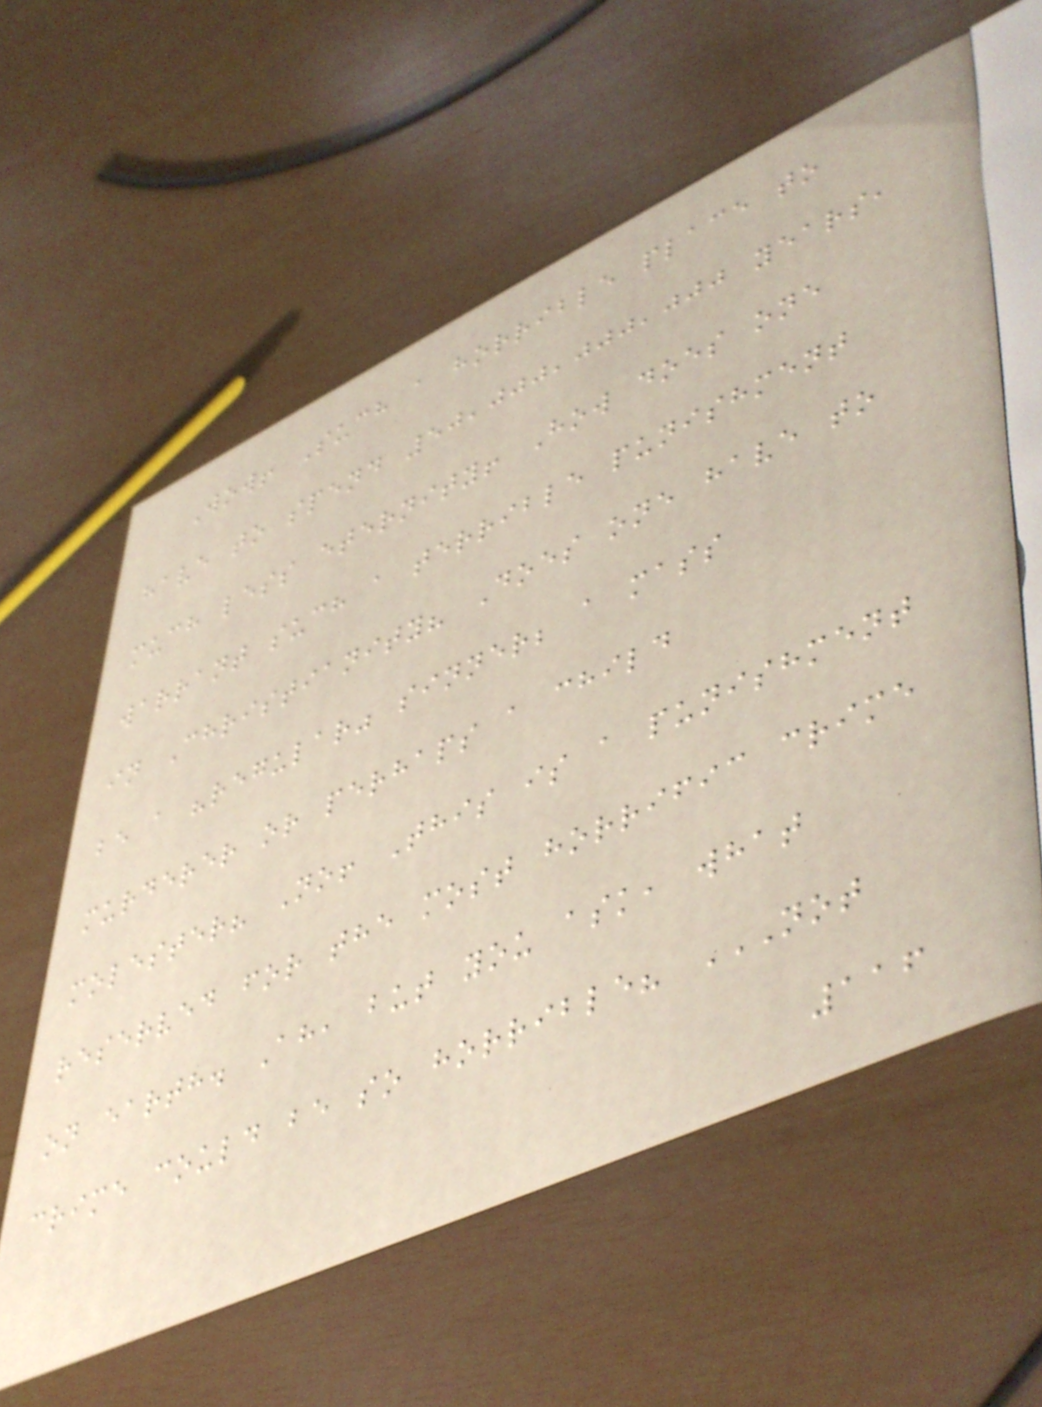Wow! Such a horrible place to
have to spend 50,000,000,000 years,
much less eternity! How does one
warrant such a terrible punishment
in Christianity? Does one have to
be a "regular" sinner; a mass
murderer or perhaps a child
molester? No! This is a punishment
reserved for the most horrific crime
on earth. Ah, but you ask, what
crime could be so horrible? NOT
116
